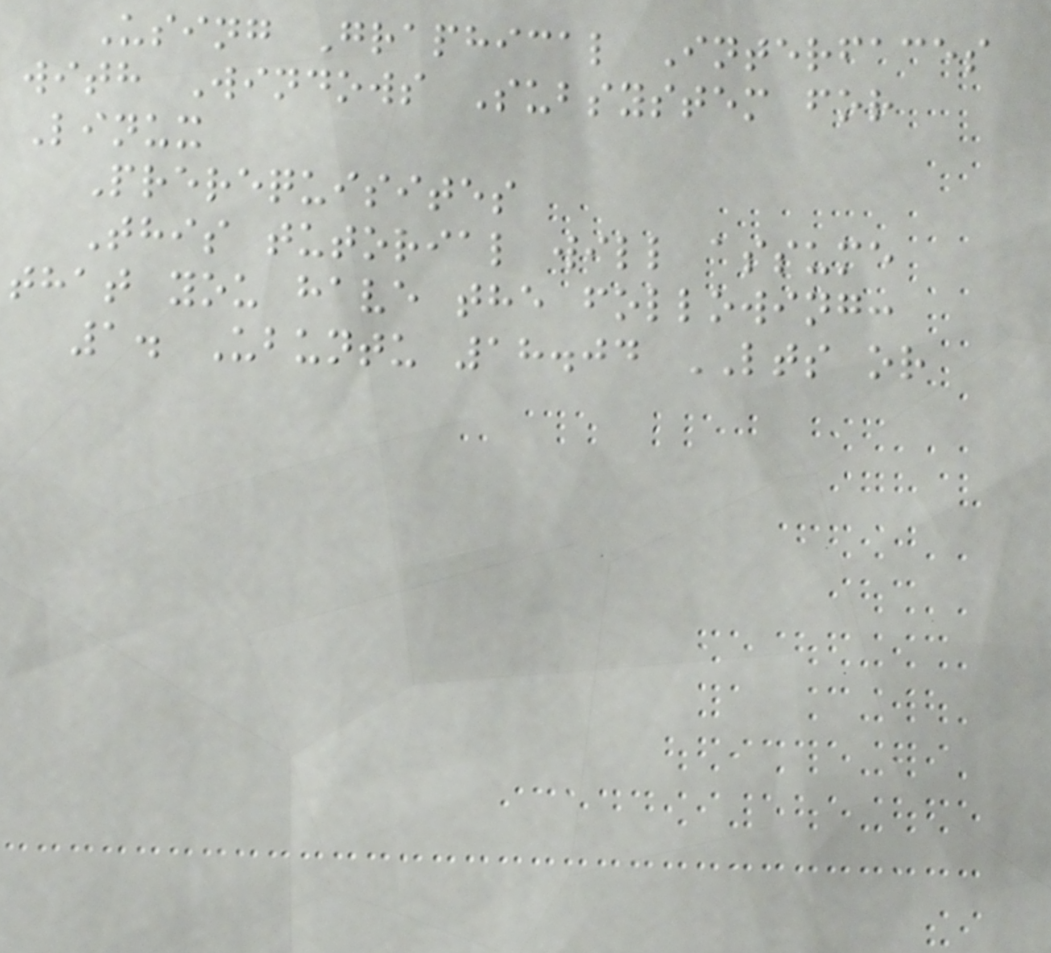Using Graphical Interfaces
with Windows Subsystem for
Linux
Prerequisites
This tutorial will assume
that you have the following:
1. Ubuntu 18.04 LTS or
